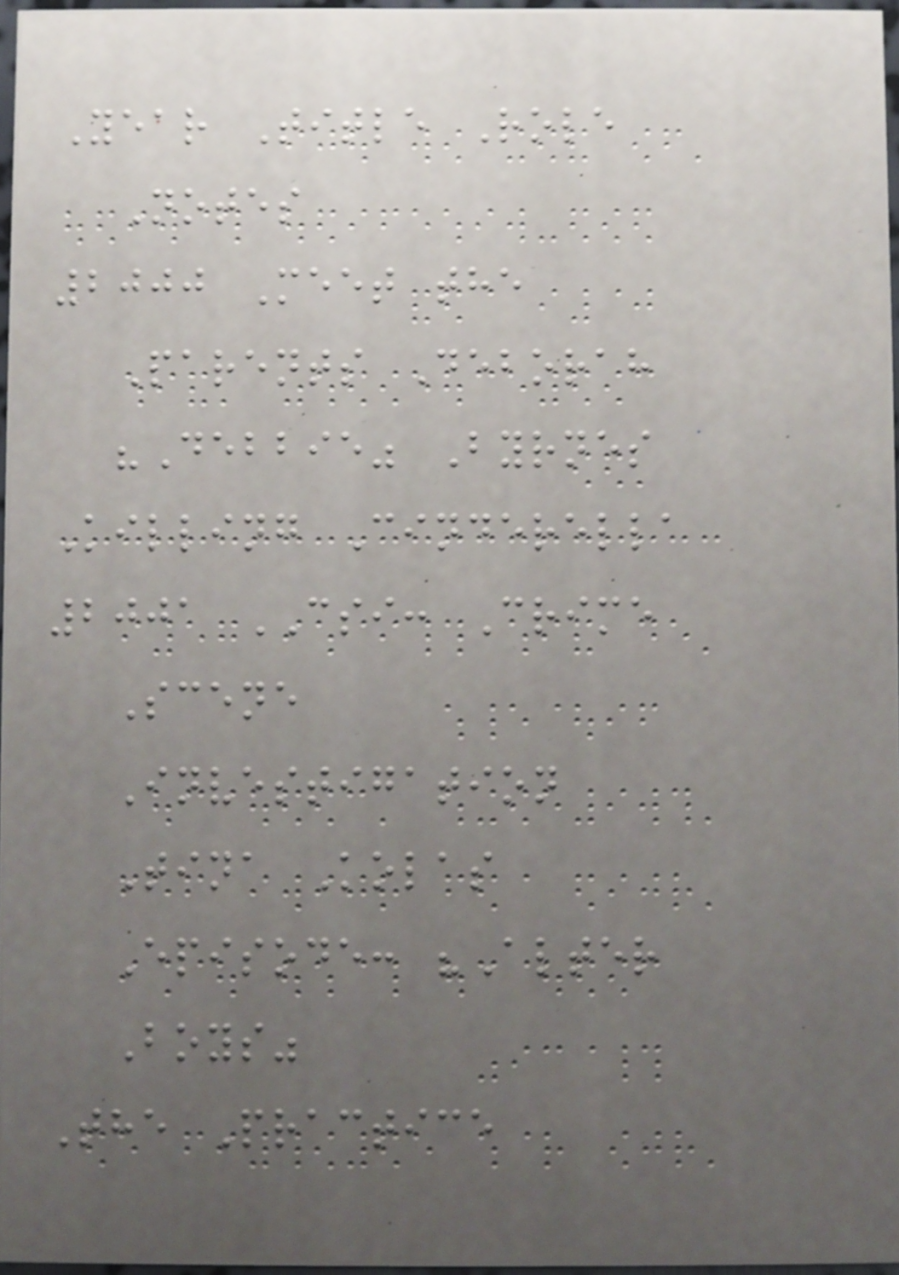Year Title Role
Notes
2000 Meet the
Parents Deborah
"Debbie" Byrnes
Killing Cinderella
2001 CSI: Crime
Scene
Investigation
Tina Kolas
Episode: "Alter
Boys"
The Practice
